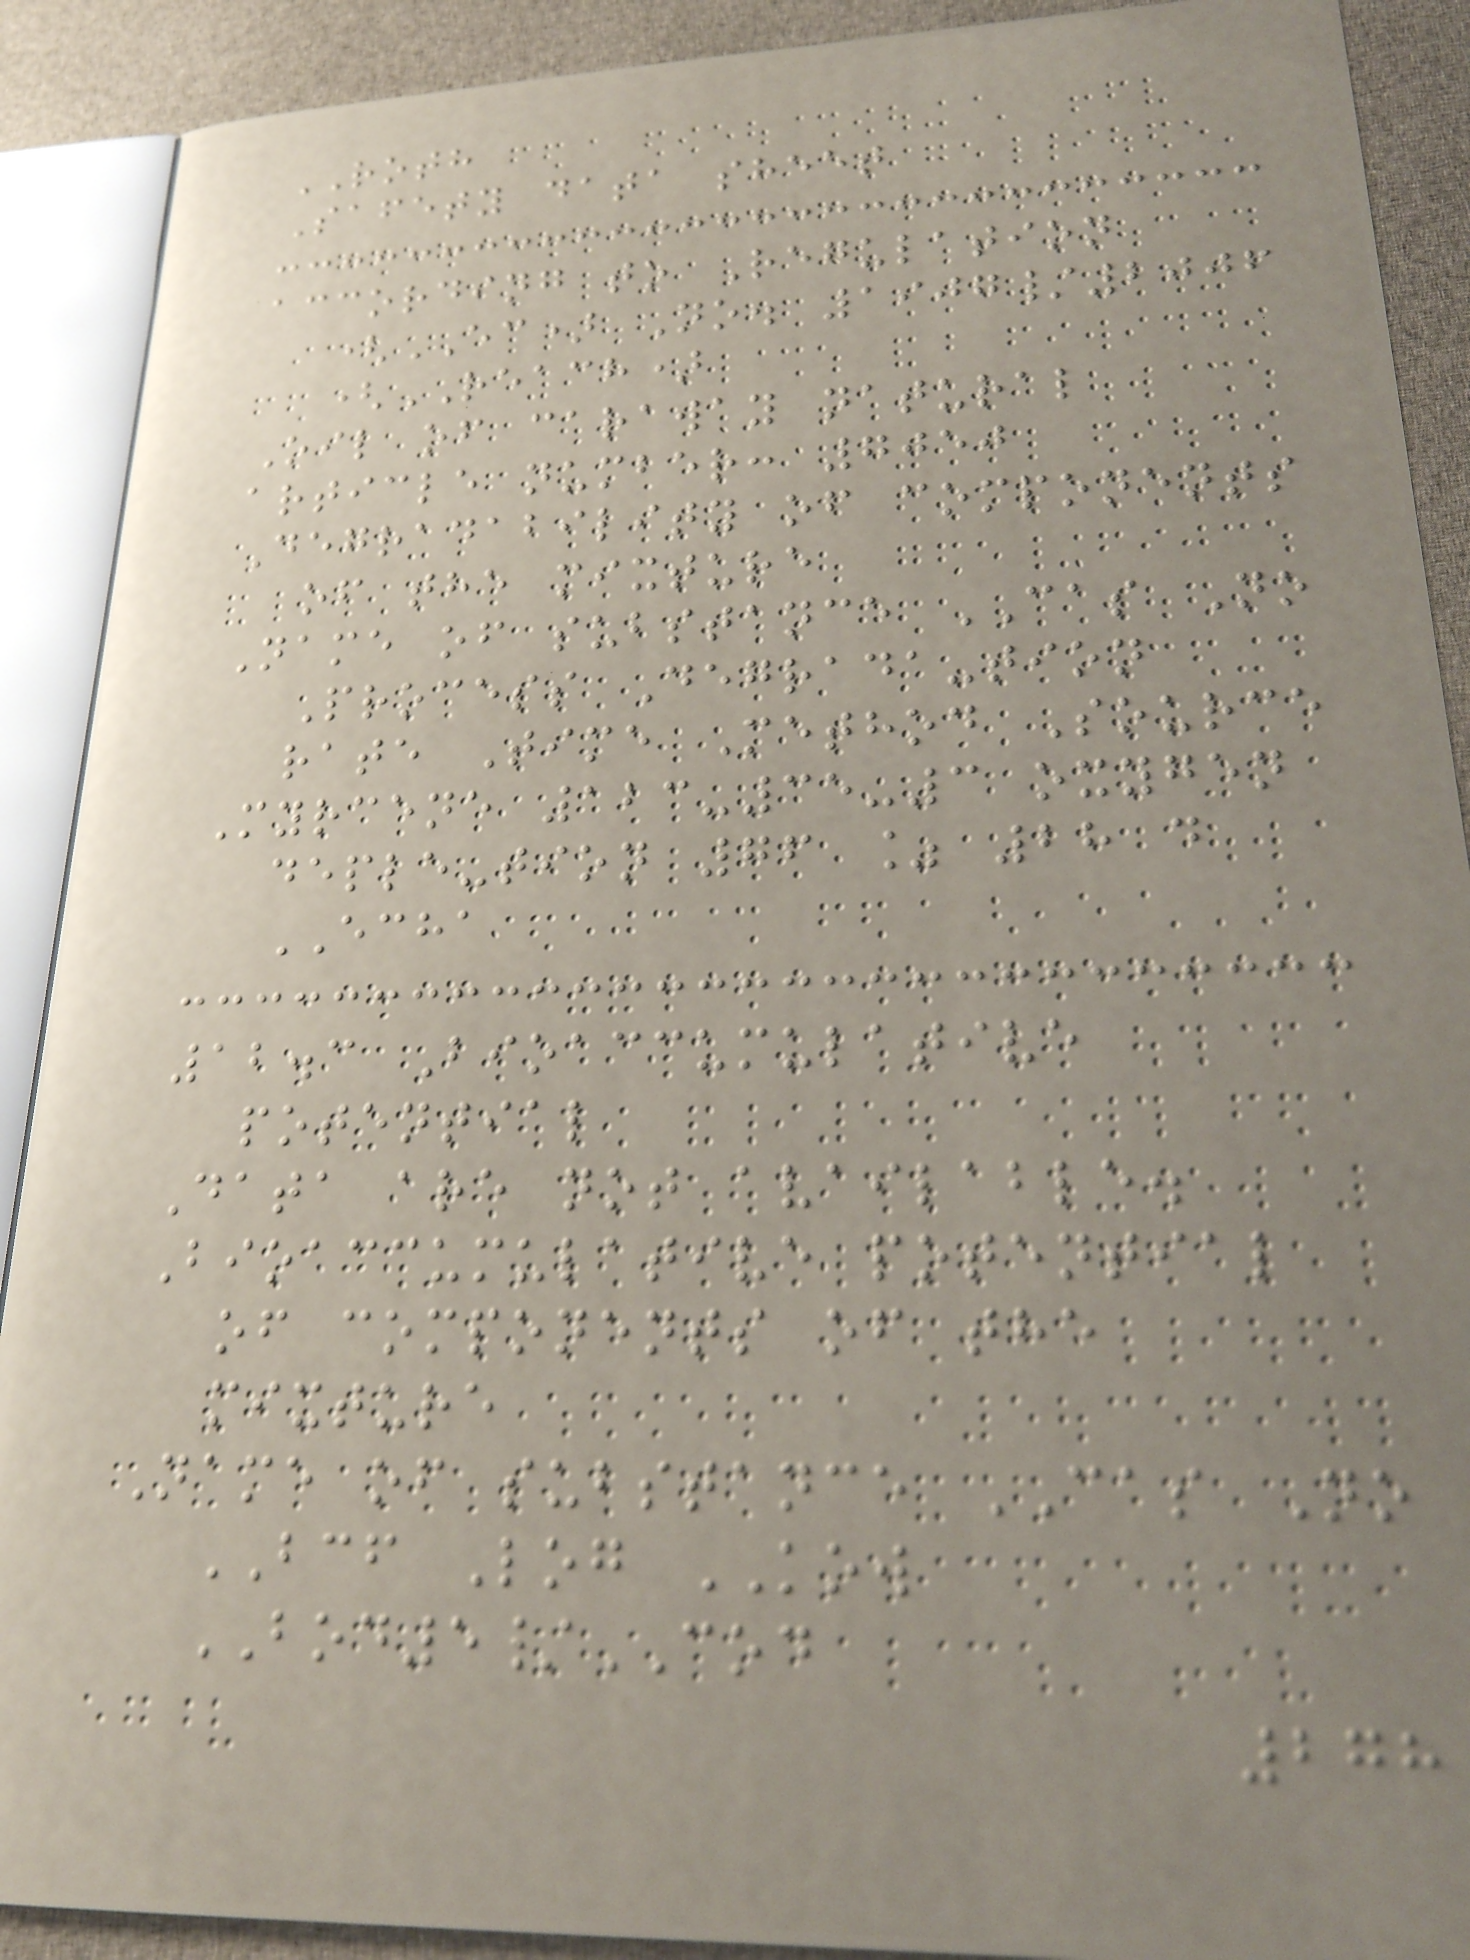ROTH
Safety data sheet
according to Regulation
(EC) No. 1907/2006
(REACH)
Oil of caraway natural
article number: 7050
Degradability of components
of the mixture
Name of substance CAS No
Process Degrada-tion
rate Time Method Source
Myrcene 123-35-3 oxygen
deple-tion 76 % 28 d
ECHA
12.3 Bioaccumulative
potential
Data are not available.
Bioaccumulative potential
of components of the
mixture
Name of substance CAS No
BCF Log KOW
BOD5/COD
278
